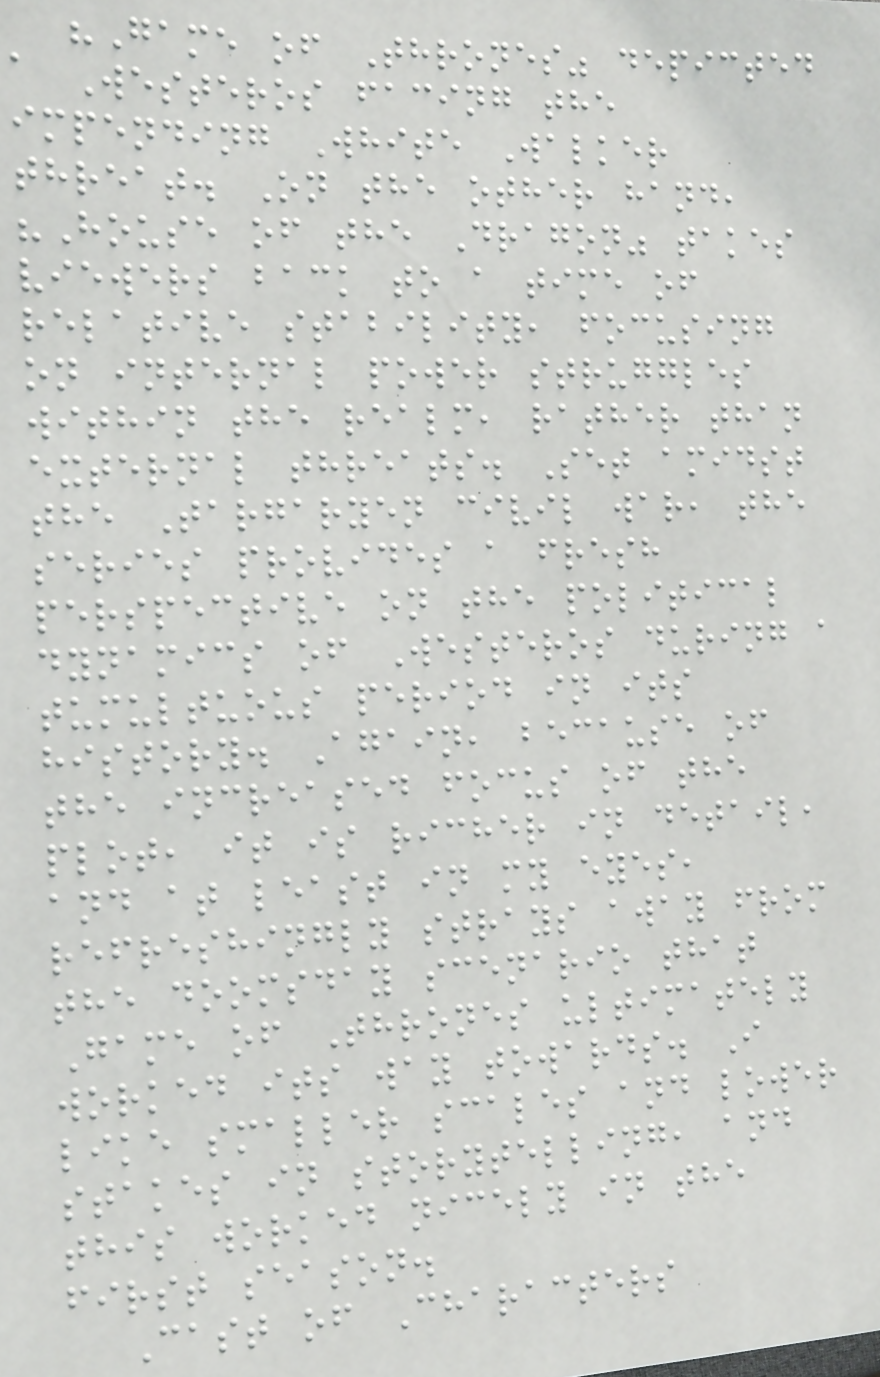"Game of Thrones" depicted
a Westeros facing the
impending White Walker
threat. On the other hand,
"House of the Dragon" takes
viewers back to a time of
relative stability, focusing
on internal power struggles
within the realm, rather than
external threats. Set amidst
the Targaryen civil war, the
series provides a fresh
perspective on the political
dynamics of Westeros during a
tumultuous period in its
history. Again, because of
the increased focus of the
plot, it is richer in detail,
and at least in my eyes,
refreshingly strays away from
the doomsday scenario that
Game of Thrones ultimately
worked its way towards. I
like smaller scales and lower
stakes in storytelling, and
this worked nicely in the
first season.
Cast of Characters
